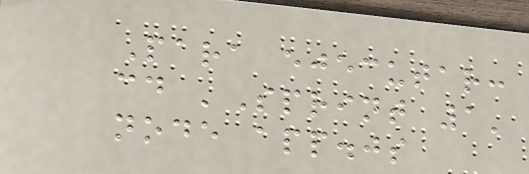Para ejecutar:
cd 'Sprint 1'
node app.js
